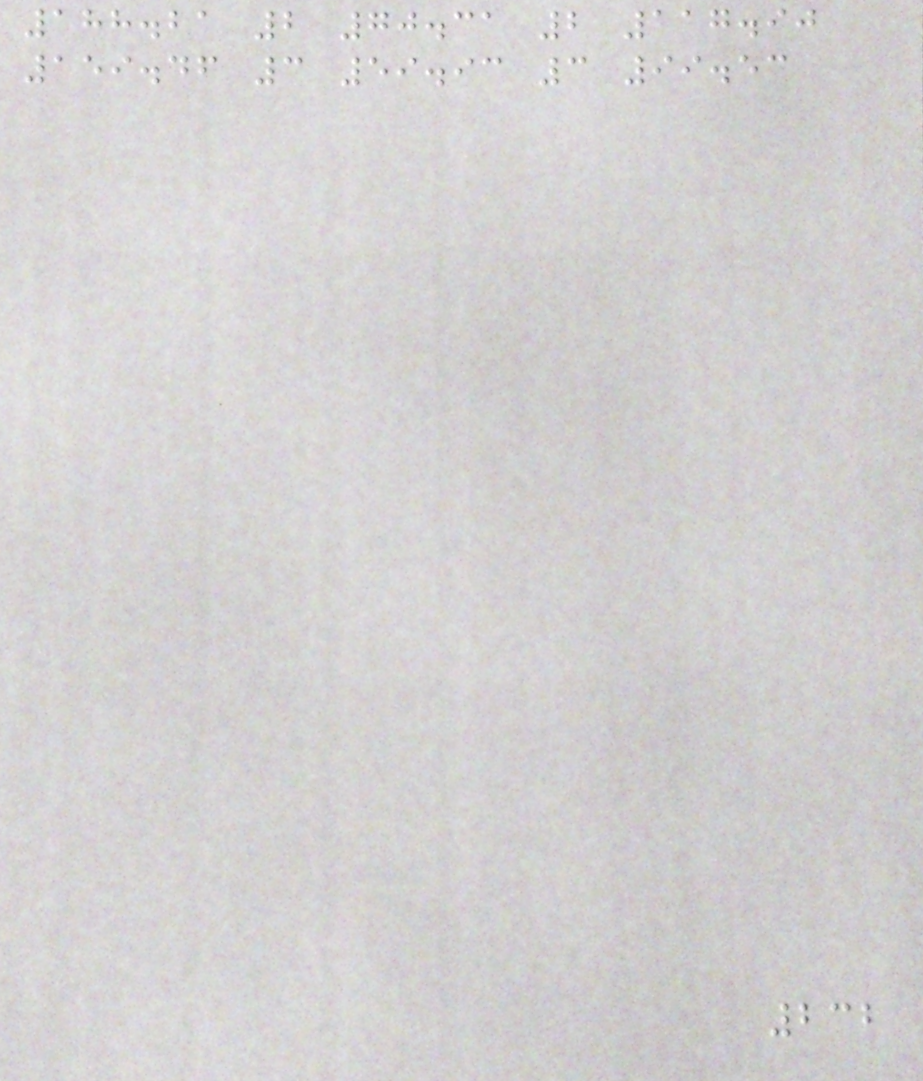188.21 2 70.31 2 117.90
159.46 3 59.93 3 99.53
232
